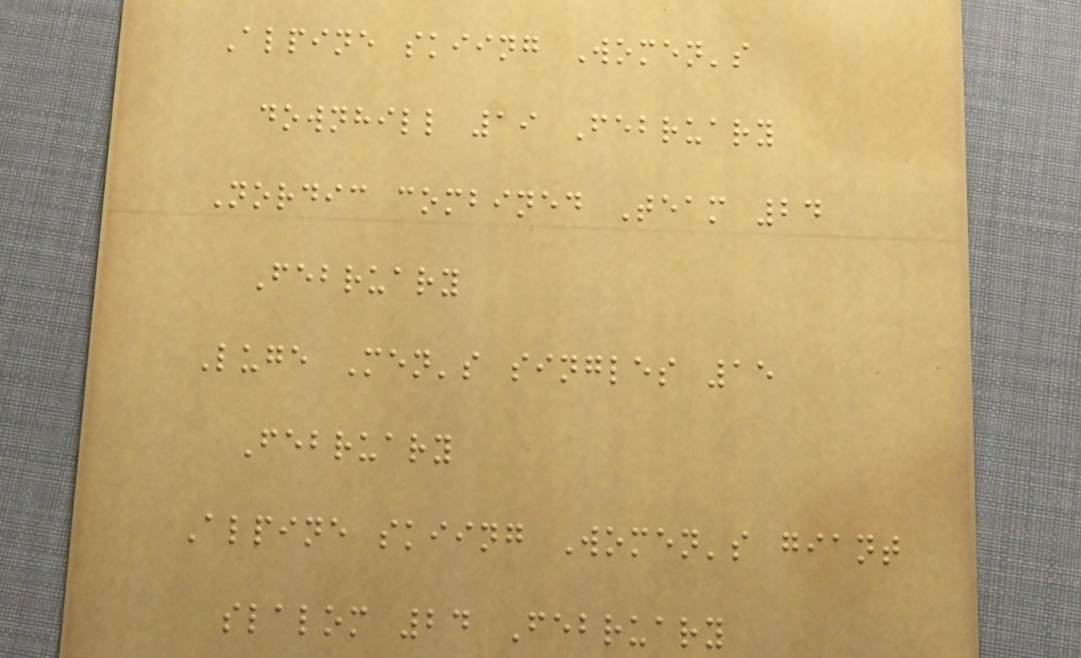Alpine skiing Women's
downhill 19 February
Nordic combined Team 24
February
Luge Men's singles 15
February
Alpine skiing Women's giant
slalom 24 February
